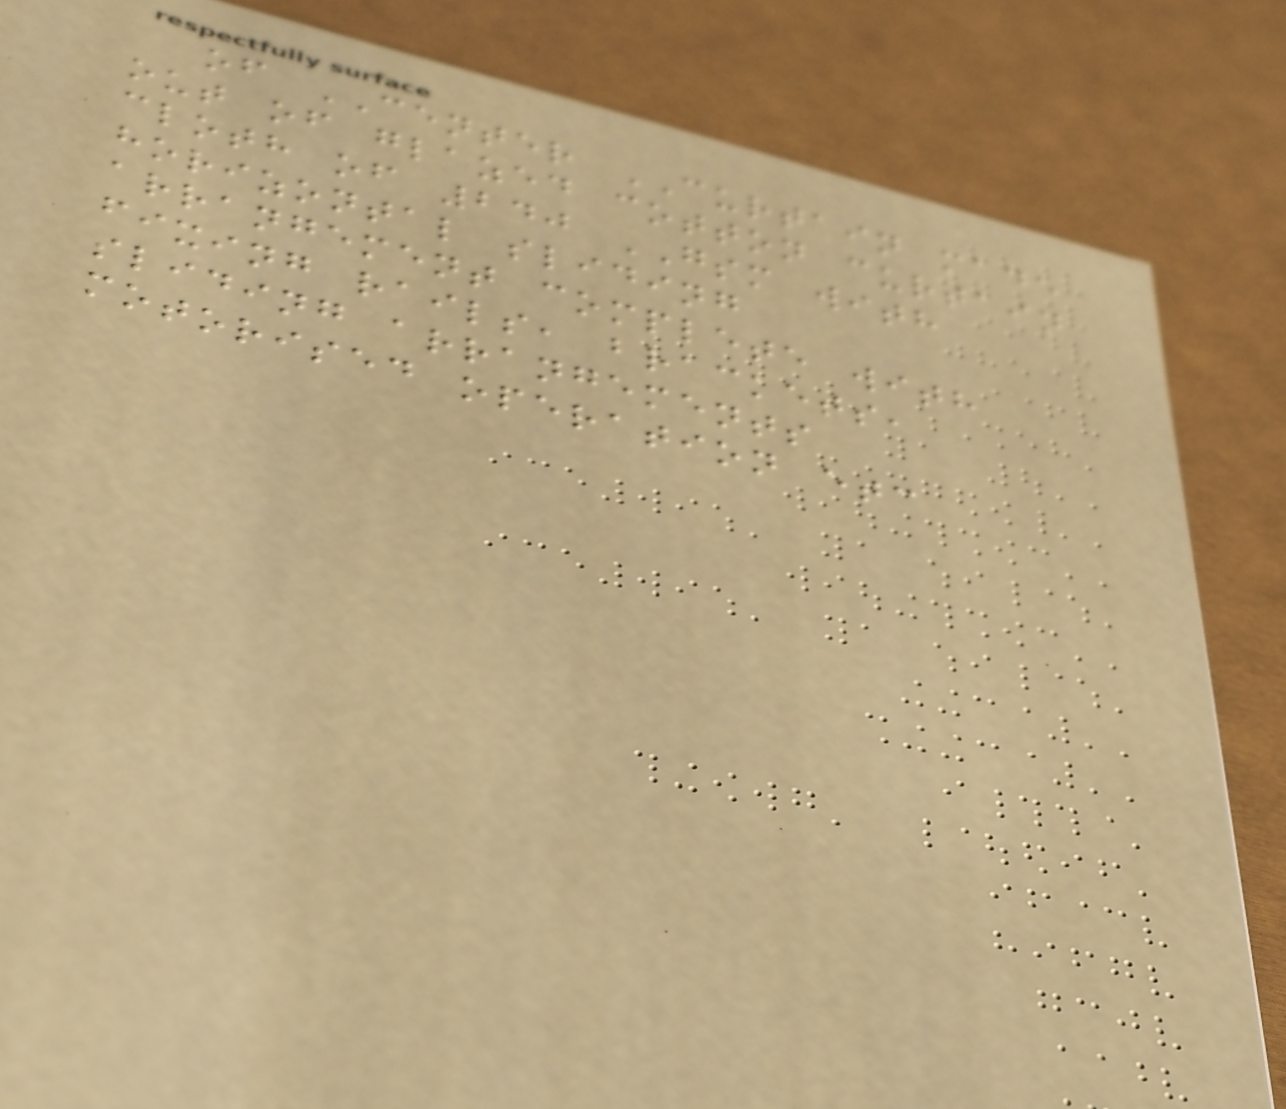of CENTER CURTAIN made
out of glazed cotton curtain
cloth of 240 GSM with
horizontal sliding
arrangement complete with
fixing rails, brackets,
sliding arrangements
motorised operation etc
